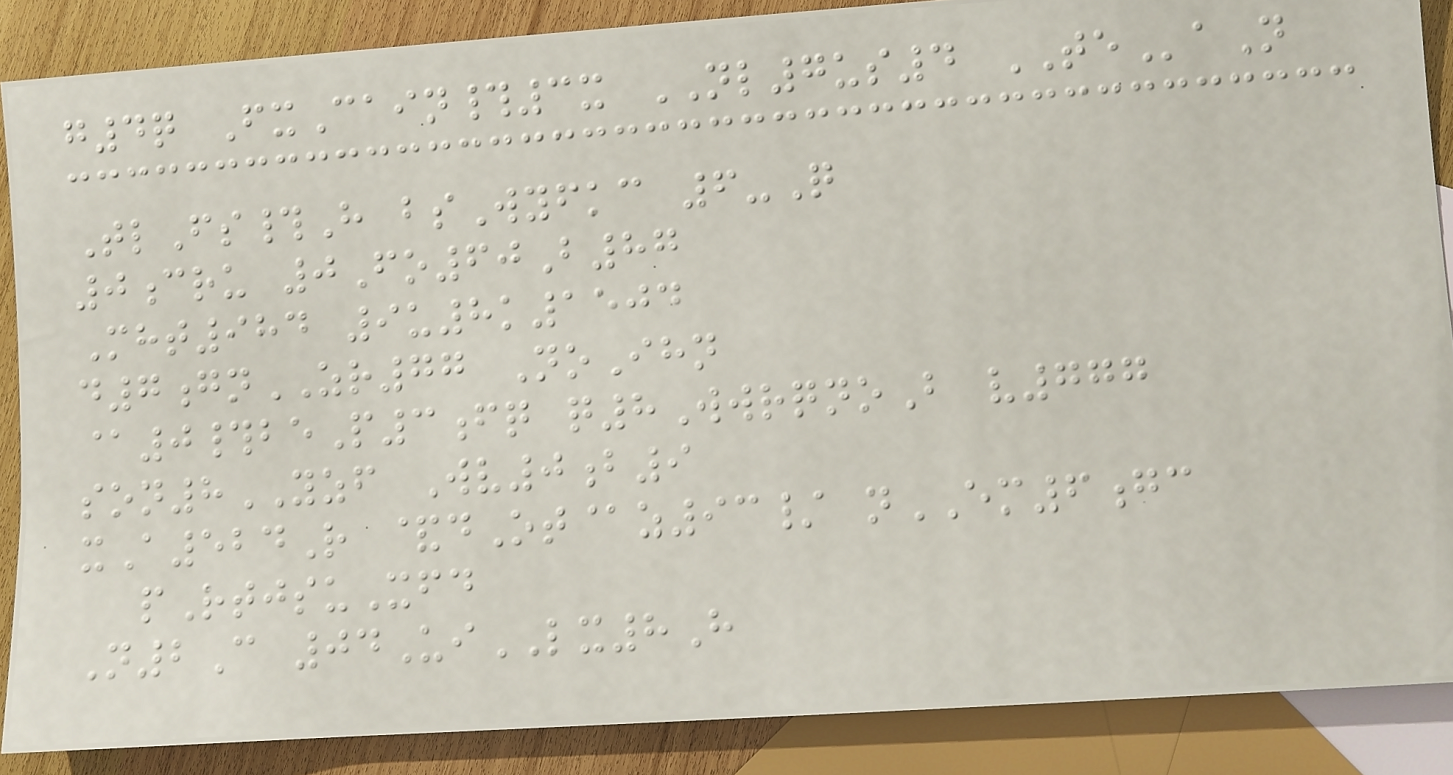g4q FxCain#3x NL7us4 TEaN
TlFs#H bsWyfkc 6-Q
0cru 0Fo60B87
Mht984 9u8k1504
d7gnZR77 NoIhn
@0#beP3fq q8WwrqnoB v777
son8YZF Wv0b9
xA524R &dOt@z93/ nEM6gc
pRtjsuXfd
N2C 04UiLX8H
